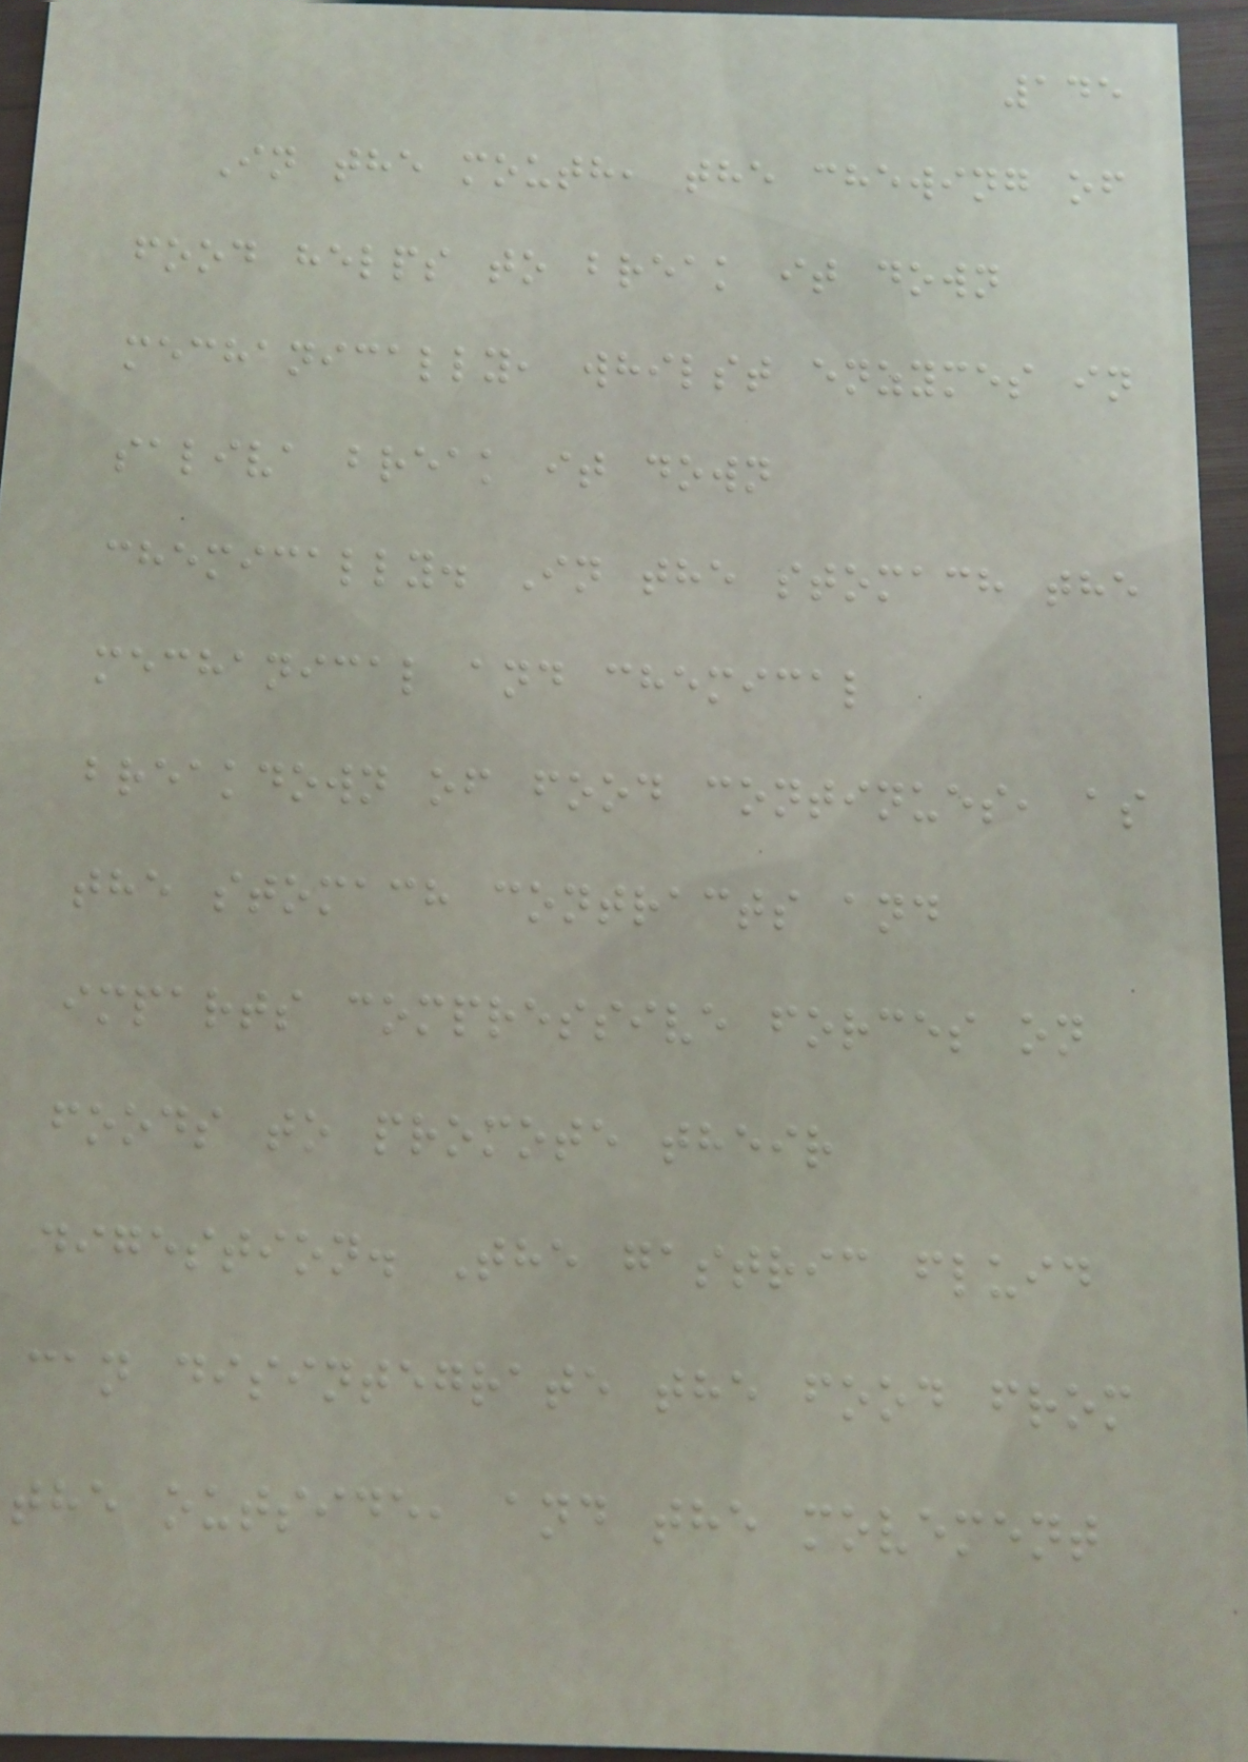145
In the mouth, the chewing of
food helps to break it down
mechanically, whilst enzymes in
saliva break it down
chemically. In the stomach the
mechanical and chemical
breakdown of food continues, as
the stomach contracts and
imparts compressive forces on
foods to promote their
digestion. The gastric fluid
can disintegrate the food from
the outside, and the movement
